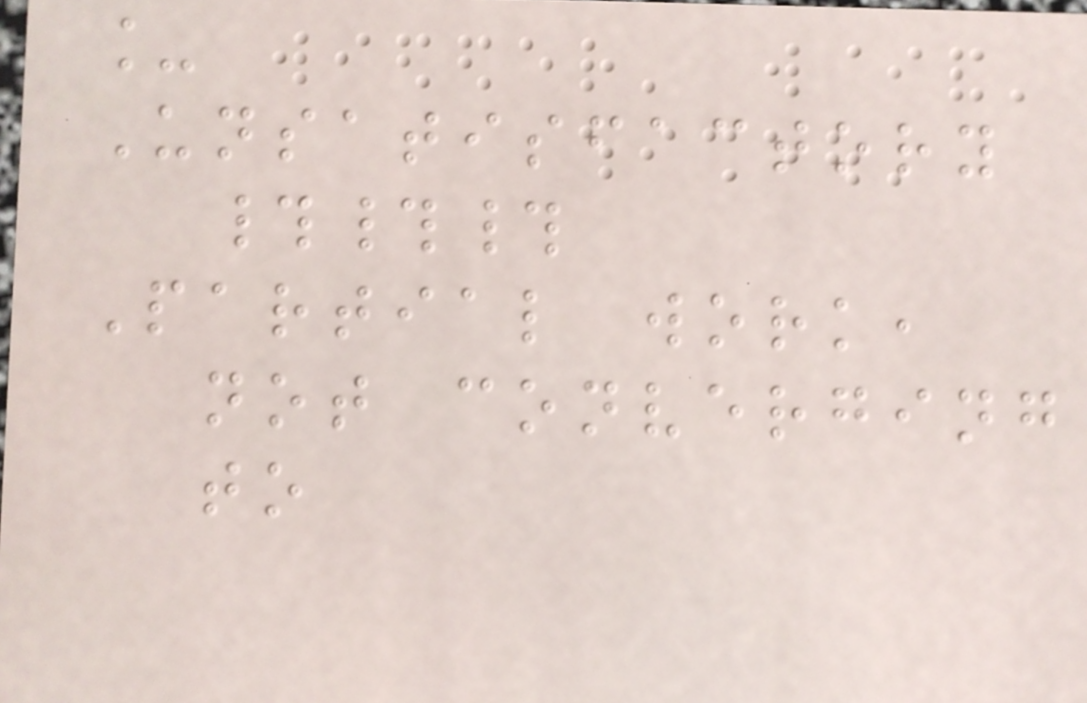_
Unsatisfactory
###
Partial work,
not converging
to
